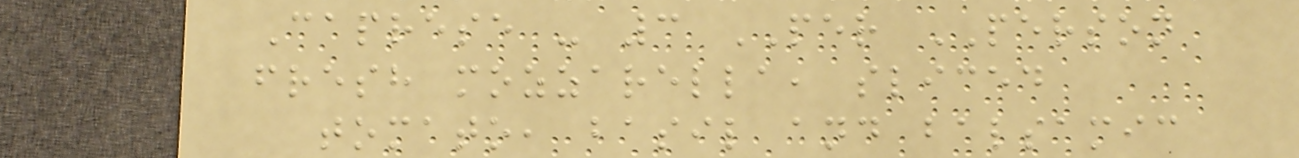Caprese - 3 PER PERSON
fresh mozzarella, sliced
tomato, basil and balsamic
